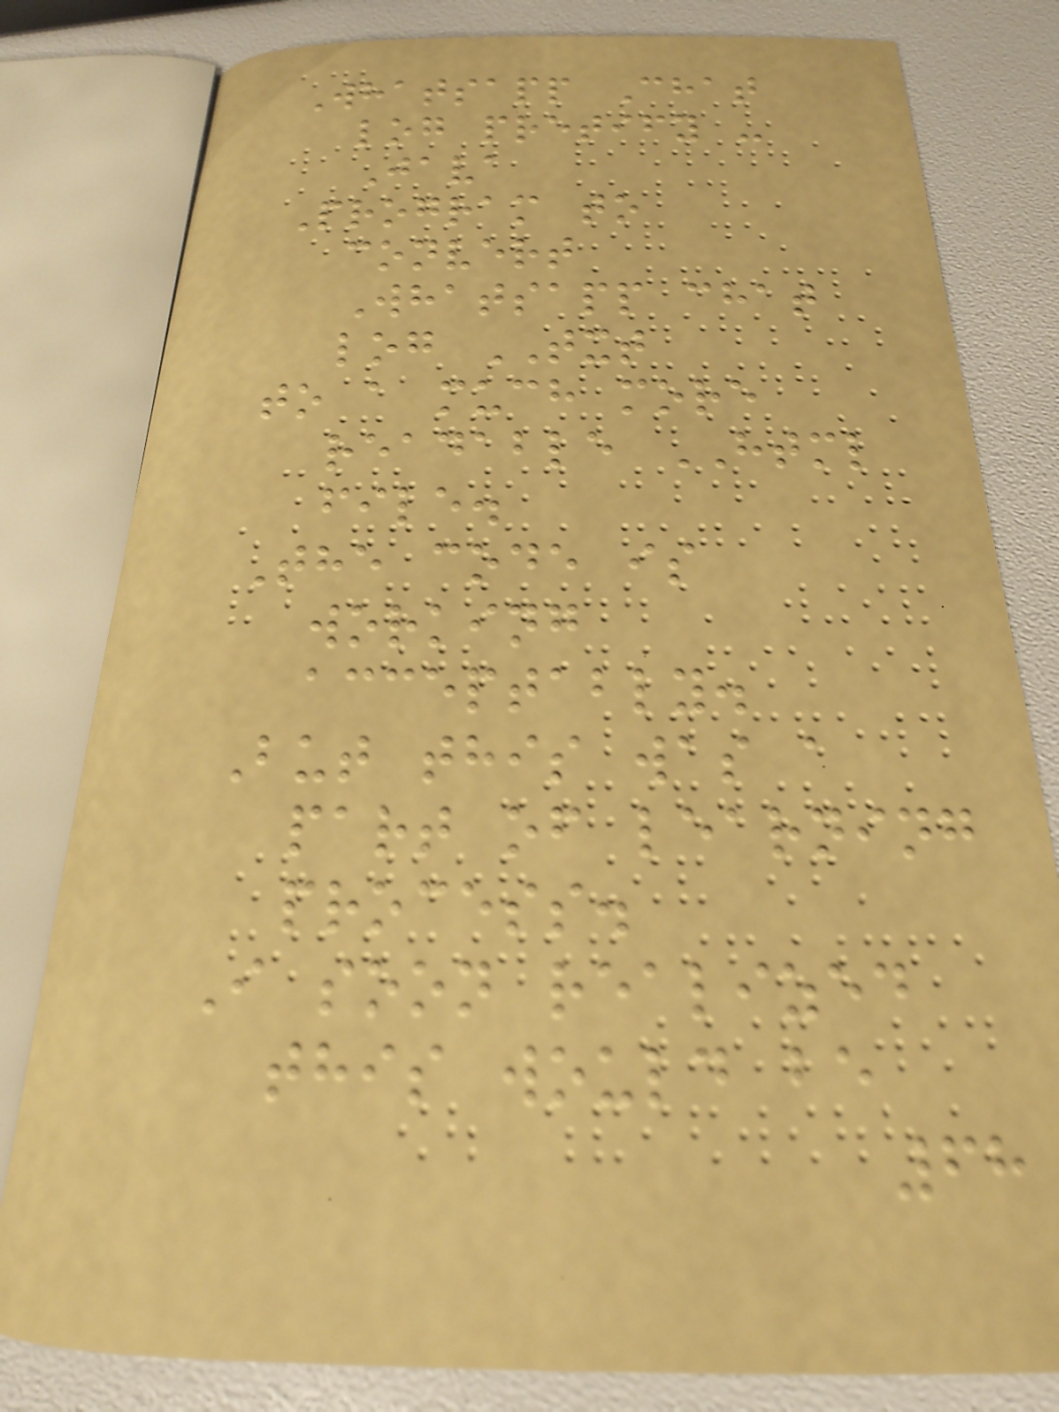Whatsapp Chat
log pretify -
Java
Program to
convert
Whatsapp chat
log TXT
to a much more
readable HTML
file.
The code is
working
acceptably.
But this was a
part of learning
process.
I soon realized
this would be
68
